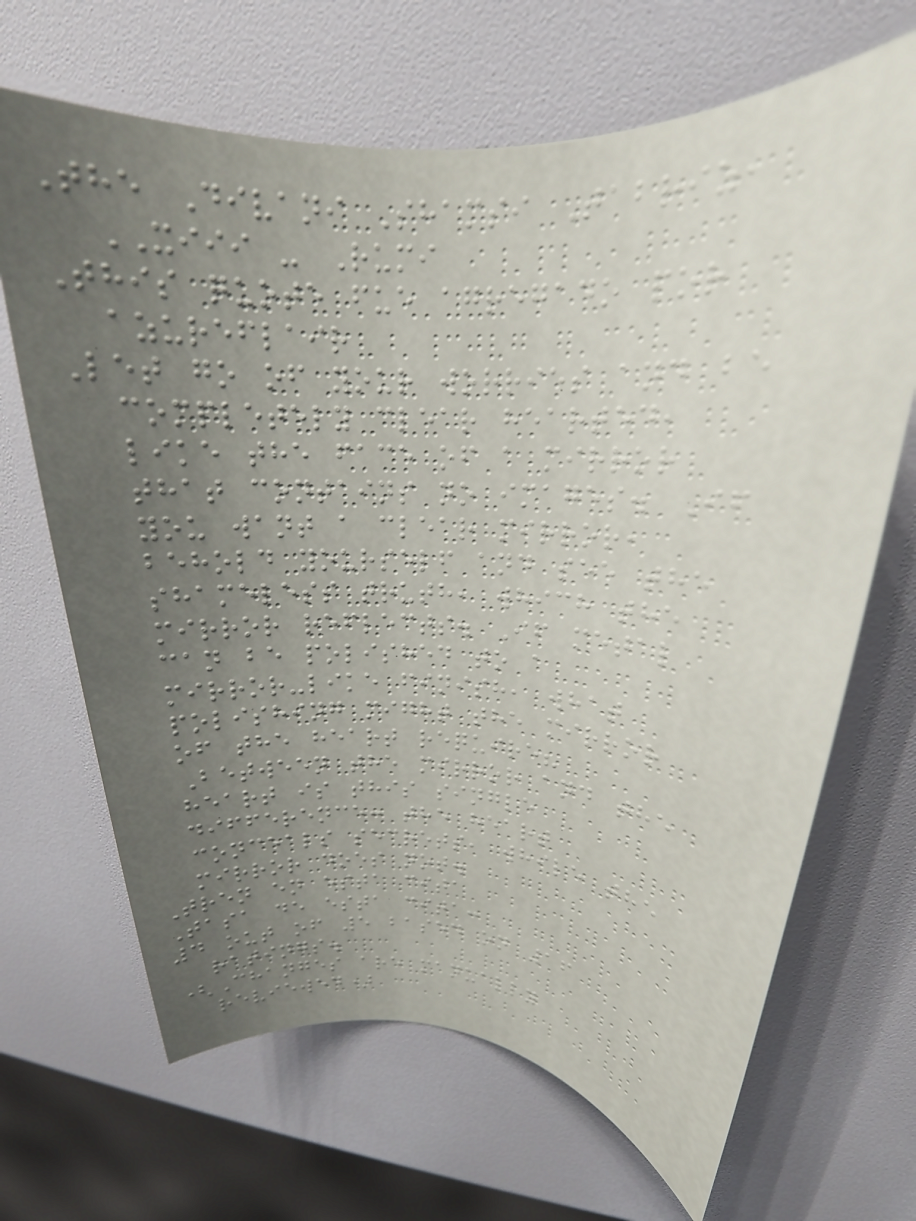The Divani Shamsi Tabriz,
XIII - Rumi
This quote fue agregado por
azureflair
Let go of your worries and be
completely clear hearted,
like the face of a mirror
that contains no images. If
you want a clear mirror,
behold yourself and see the
shameless truth, which the
mirror reflects. If metal
can be polished to a
mirror-like finish, what
polishing might the mirror
of the heart require?
Between the mirror and the
heart is this single
difference: the heart
conceals secrets, while the
mirror does not.
Tren en esta cita
Tasa de esta cita:
4 out of 5 based on 16
ratings.
(Changes are manually
reviewed)
